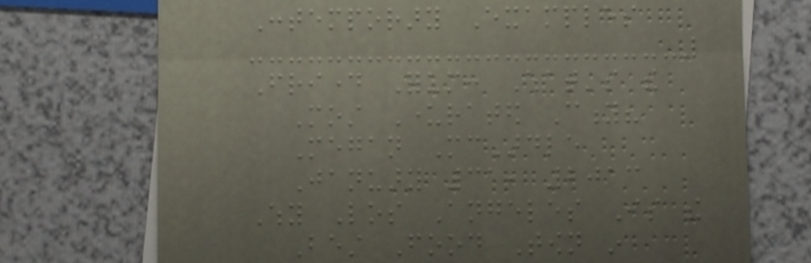Contemporary Examples
Friday Forum: What's the
Most Underrated City?
Megan McArdle
January 31, 2013
Why Los Angeles Is the
Best Food Town in
